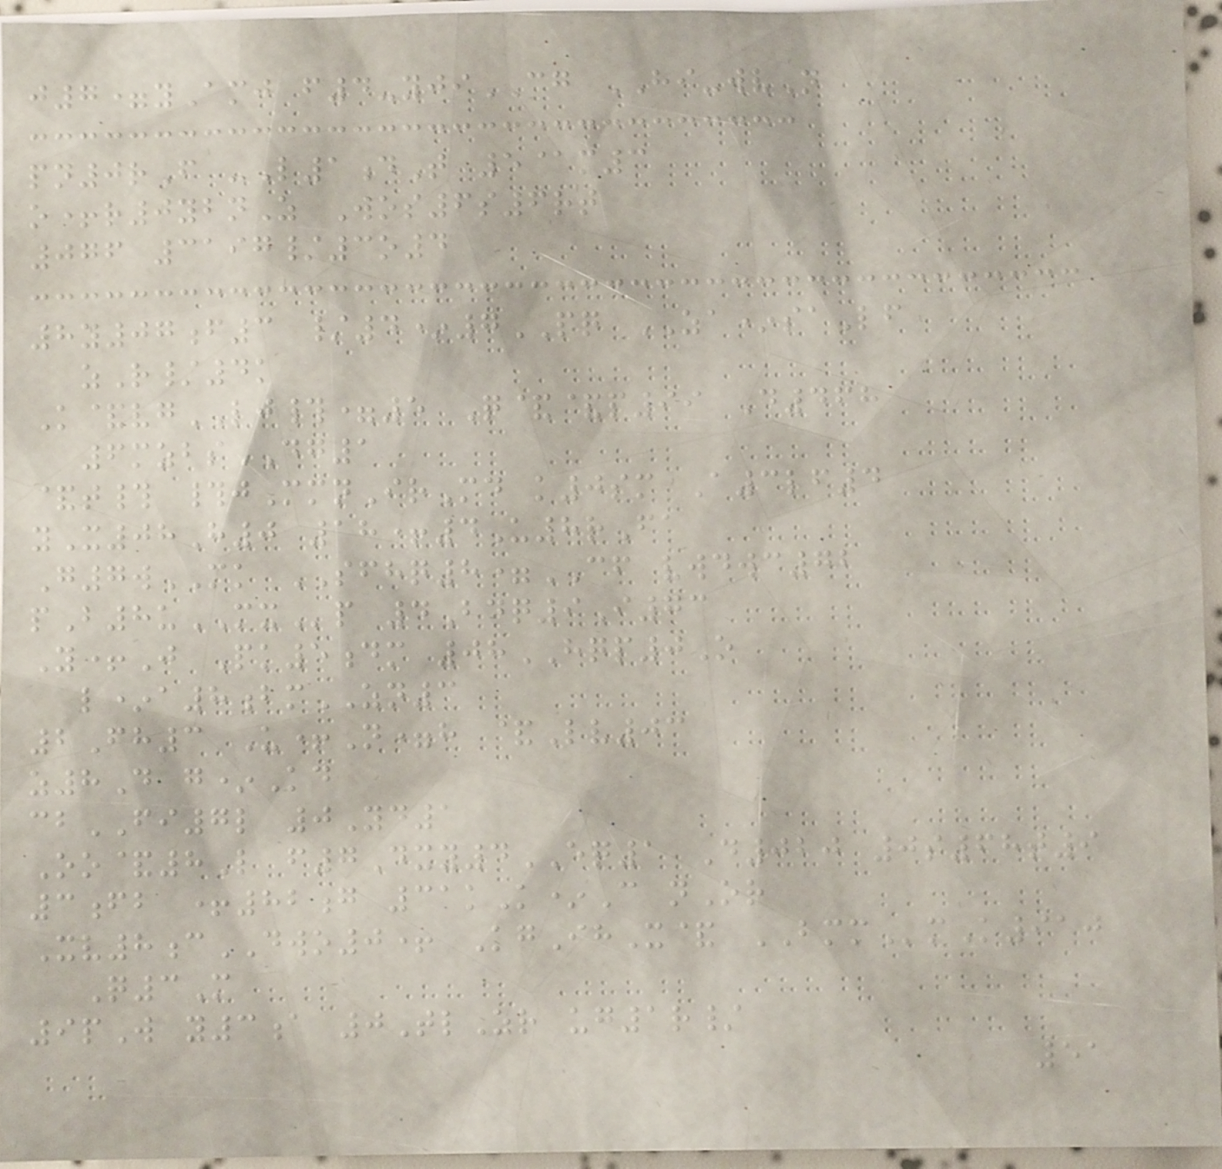j7=yAmj f4-yjiCG HI-wvN
pn0rF -L1dT 5@m3
o+r0ybnZ Wos6s6rt
076 3197/3o4
8y07f3 /4*7PQ ZA*saLf
zR/4k
K&vgLJ#=5 Q&&p99 D468
6mzbsDG1
&t# #jMmnIrMd k0sm A3lf4
yX08H0 18+4U8rFa
G7wMK SFHQ8=CF vwdwc72
pB8uMXp 4Bdq9I73
Y+J Pk5dm 08HQP0O
l*a8bmZN3
2Fh3 U+N=h &Lv03
z8D g*Kd
cbFI7l 0Yd1
Oo&8L f7Dxy4EQ1 D020 0s68t9
3fb +82g 31kK*C nOr
Xv8cDWO0+ KgIhX& BMMmK910
Q3M
9pW y3a 0TlZr ug1r/
51
